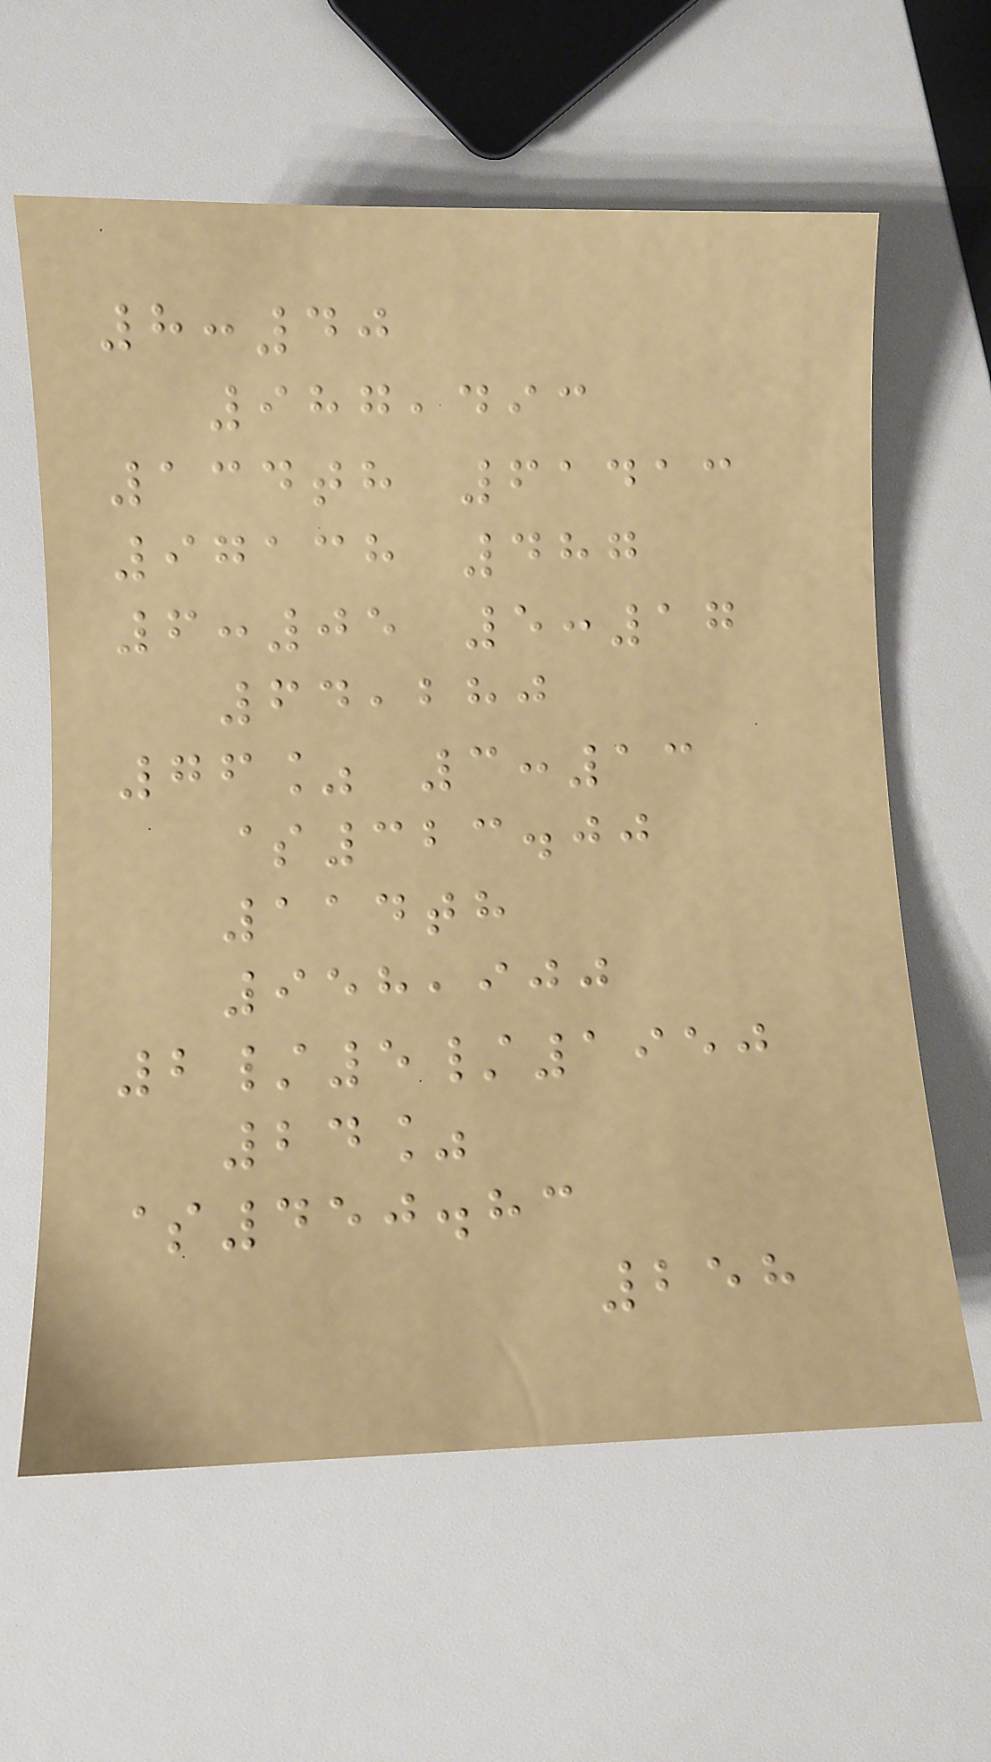8:40
987,493
134th 61413
97138 487
6:05 5:17
64,280
76% 3:13
$323.00
114th
958,900
2/5/1950
24%
$450.83
258
